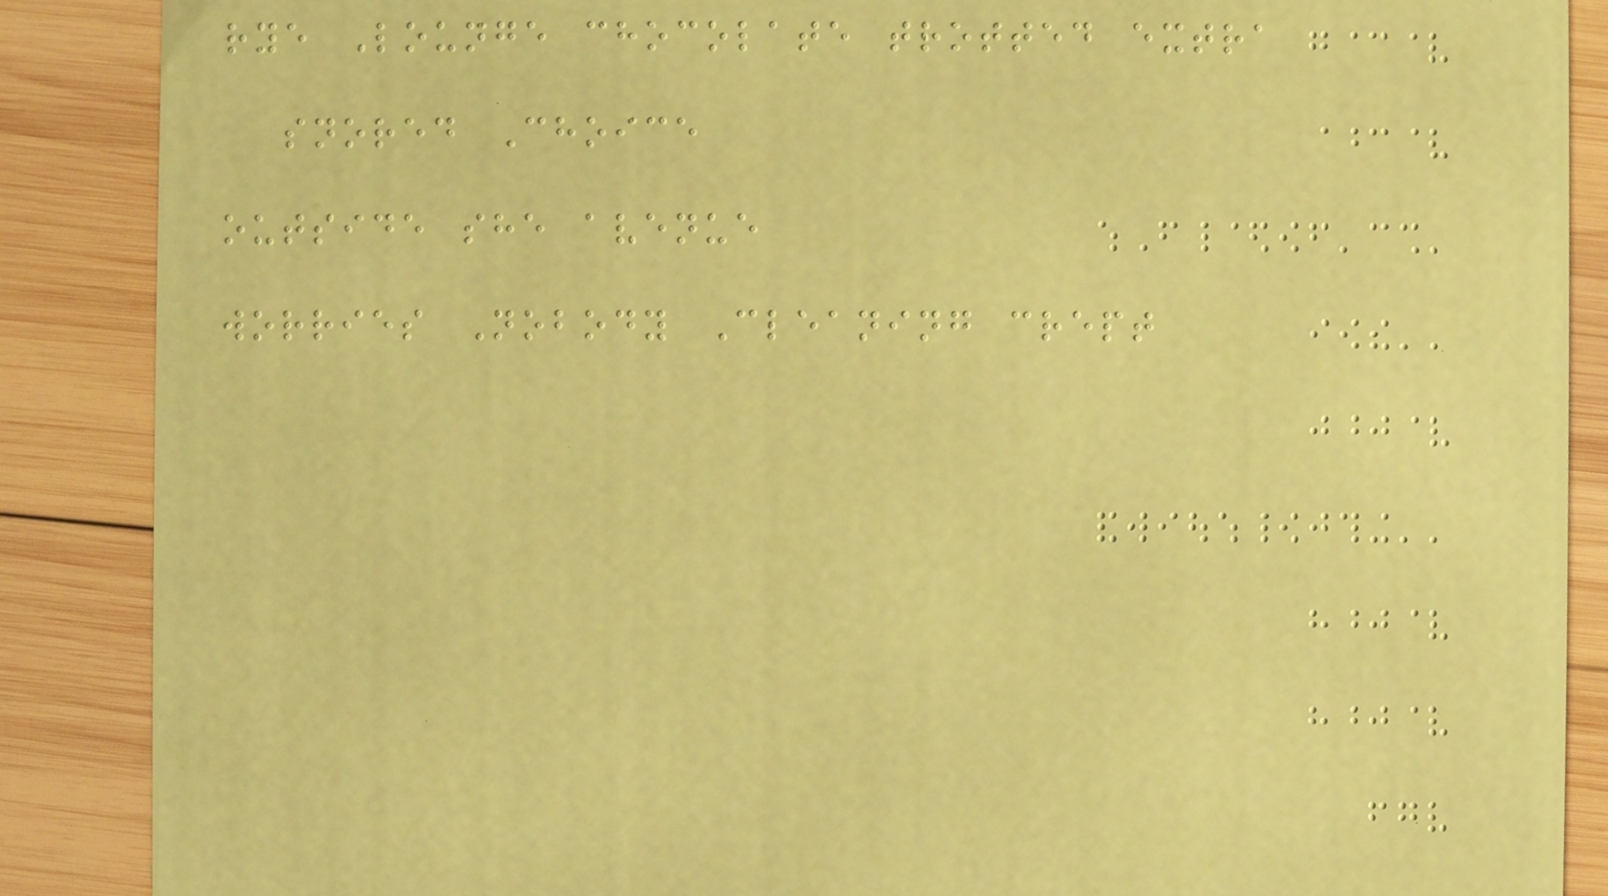rye Lounge chocolate trotted extra
snored Choice
outside she avenue
worries Nobody Cleaning crept
